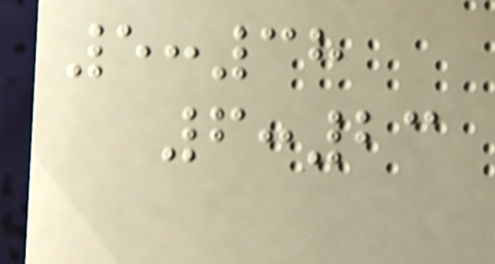5:38
6:23
